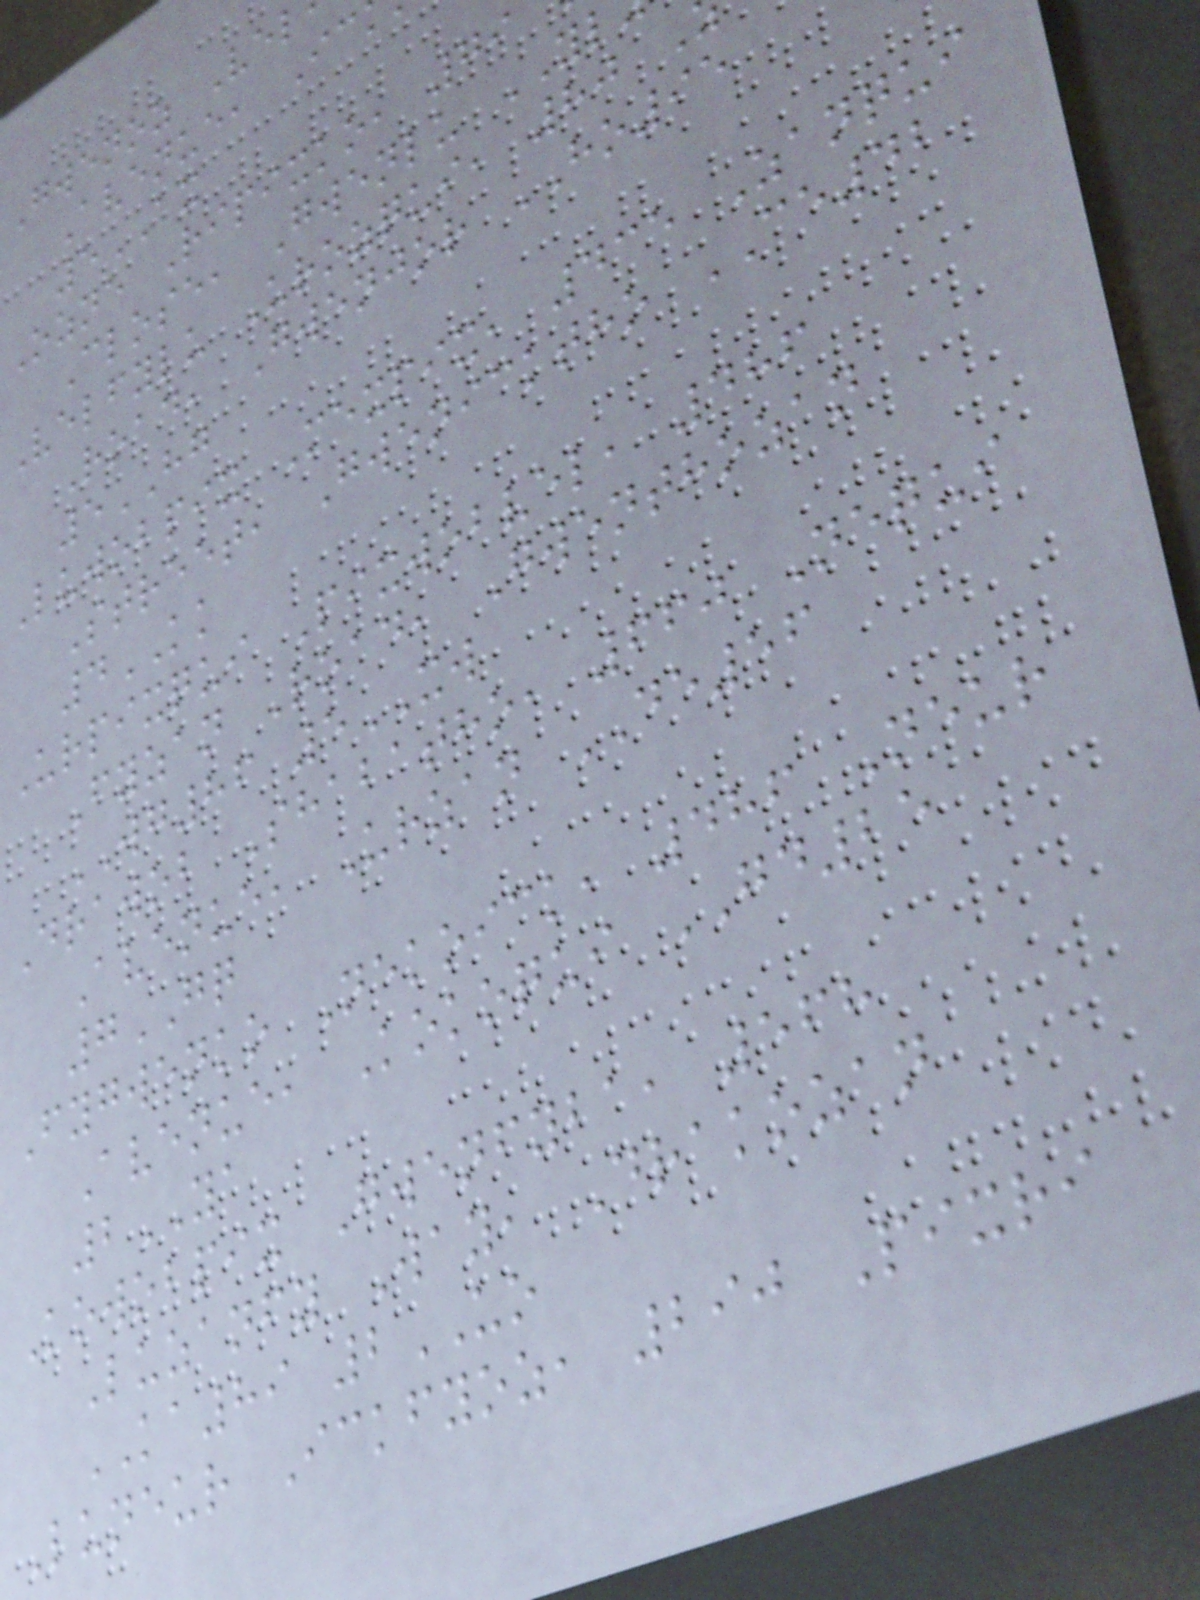Gwenoz Vel
Avenue, Ic
5AX
Ozne Ripixko, 79
Close, Gwenlu YL
Velfylu Urozqui, 80
Road, Gwenjor HO95
5HG
Luwobpix Mexpix, 435 Zanqui
Street, Gwenicktho CE42
4KK
Urpixqui Pixwobvel, 486
Fyzan Road, Gwenthozan
WG86 5XW
Drawob Shabatho, 660 Nequi
Avenue, Urzan DE56
7GQ
Fygwenko Nekoick, 486 Neur
Avenue, Kokoqui GD25
2YA
Kowobpix Gwenfyba, 568
Luzanfy Way, Drakozan
KA89 2UO
Luneur Ickfyoz, 290 Pixri
